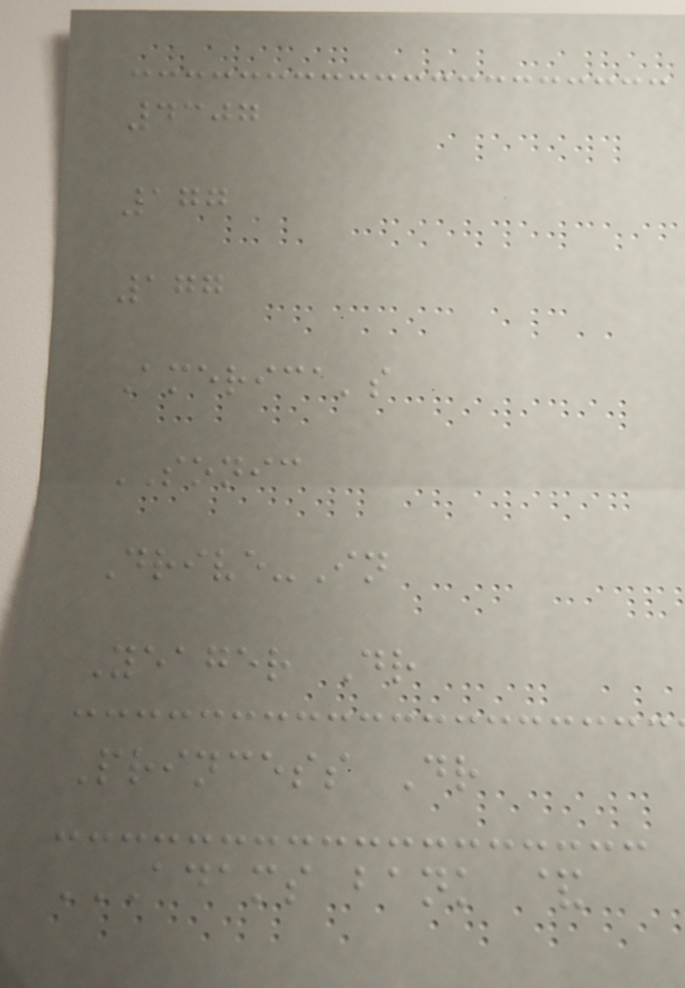4307
177
177
America's
SONIC
Drive-In
Yeager Dr
Princess Dr
ADAMS BANK &
